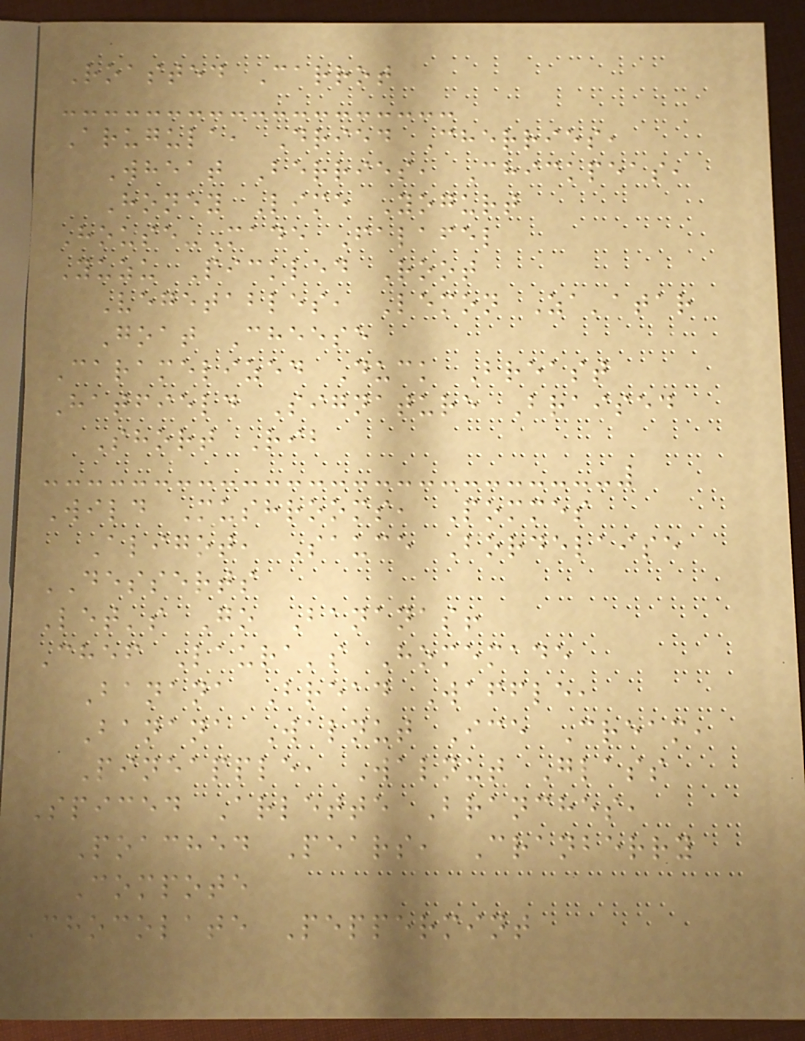Roasted Carrot
Arugula, Dried Cherries,
Wheat Berries, Chickpeas,
Honey Lime Yogurt
House-Made Falafel
Yuzu Pickled Root
Vegetables, Lemon Za'atar
Goat Cheese
Caramelized Duck Breast
Hatfield Signature Braised
Short Rib
Wild Mushrooms, Pommes
Aligot, Sauce Bordelaise
DESSERTS
Let's Go Bananas!
Chef Laura's Homemade
Banana Bread Waffle,
Banana Walnut Ice Cream,
Pineapple, Walnut Glass
Spiced Arlette Branches,
Poached Pears, Cranberry
Compote
Chocolate Peppermint
